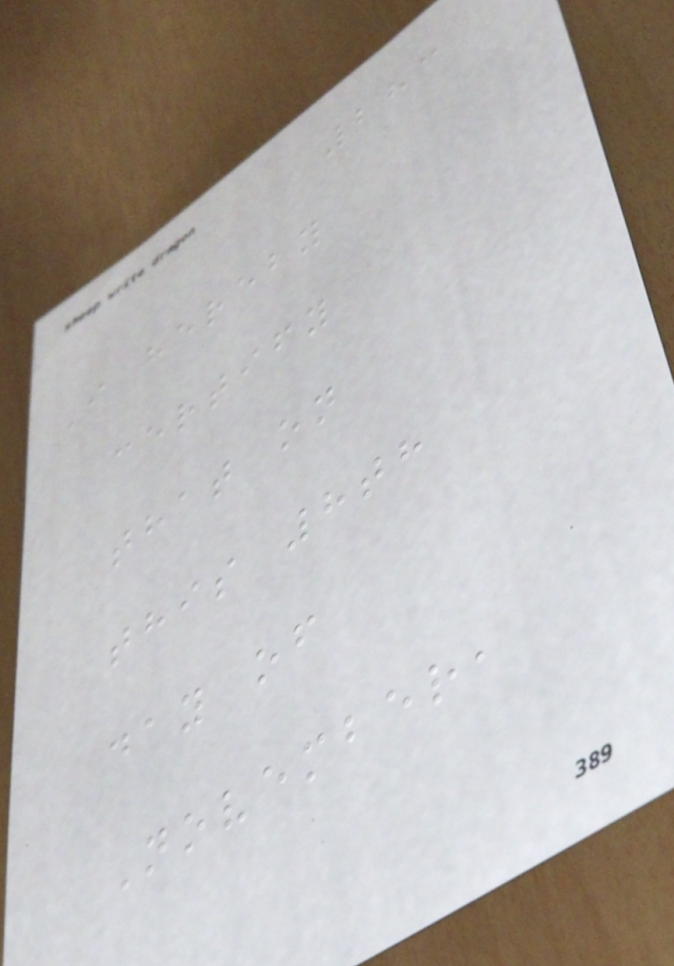283
I hereby
certify
that on
this 8th
day of
November,
